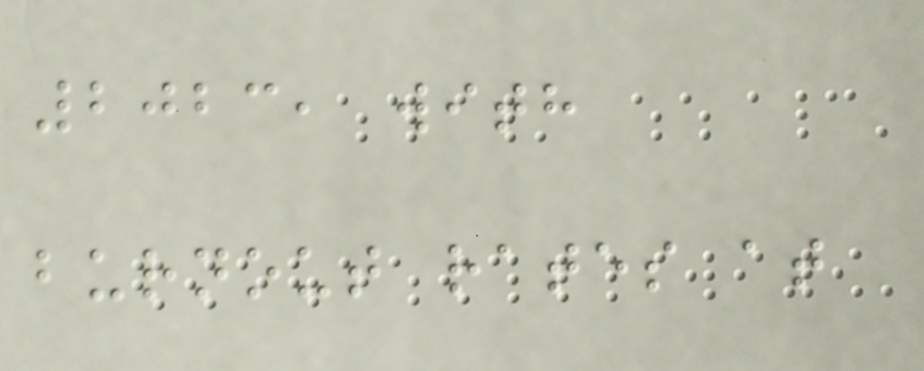2023, with
burnout rates at
